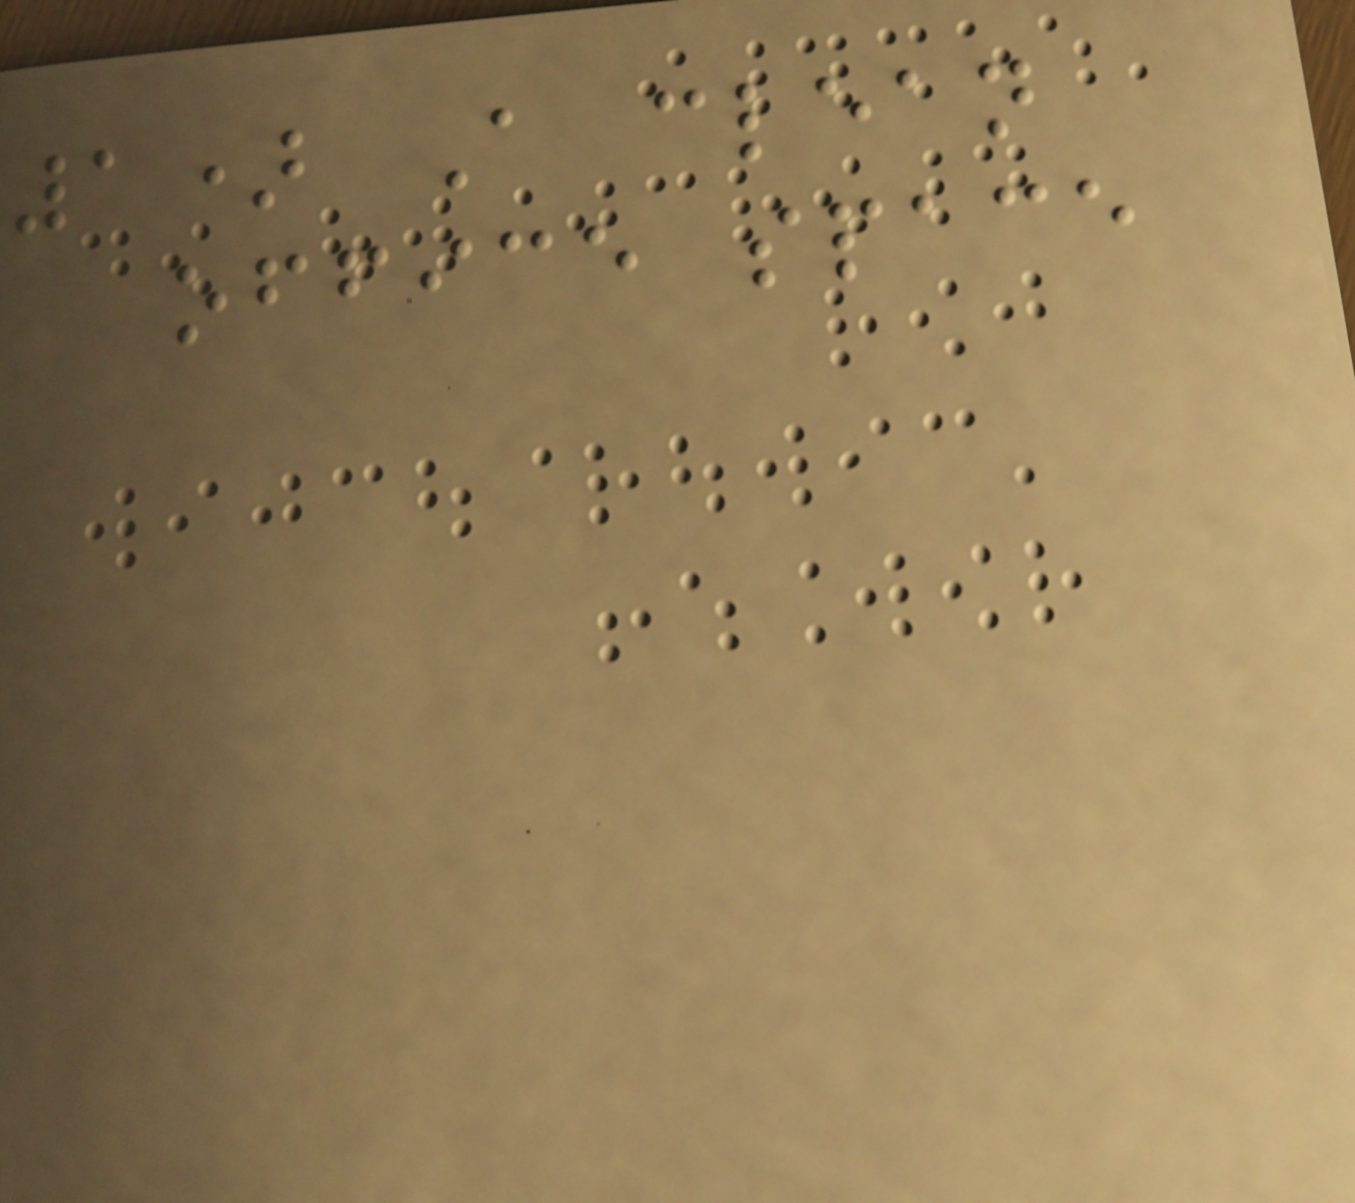1) A clean
office space
